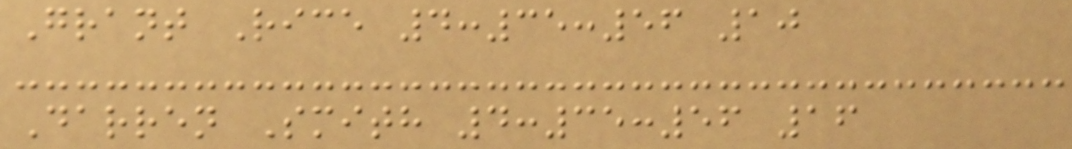Grant Rice 4:35:56 10
Darren Smith 4:35:56 16
